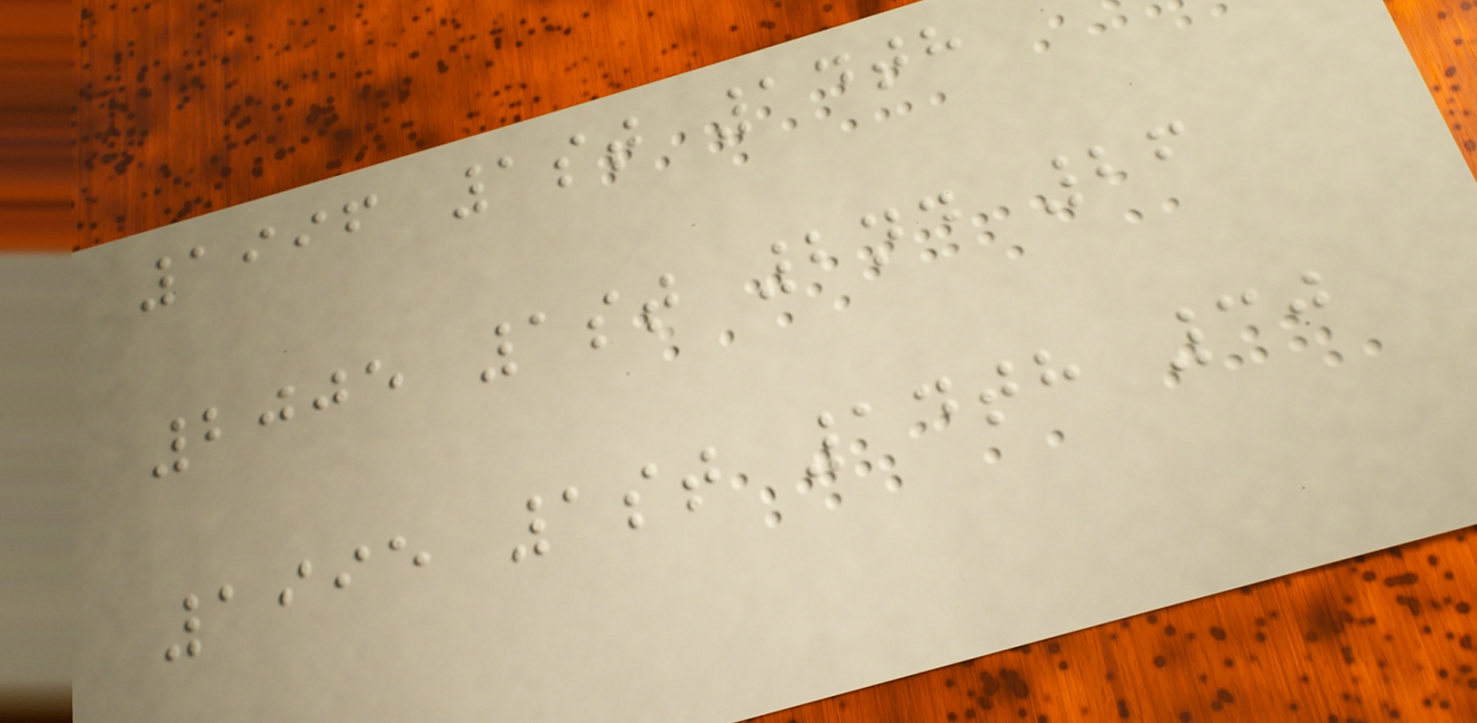1996 1st 14th
2005 1st 2nd 26
1995 1st 14th 30
